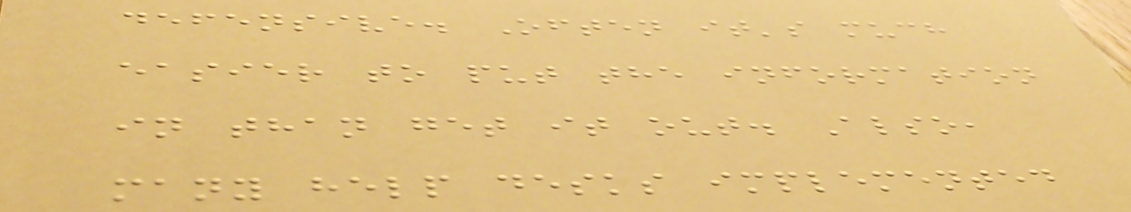defensive. Often it's much
easier to put the information
in than get it out. Also,
many help desks implemented
